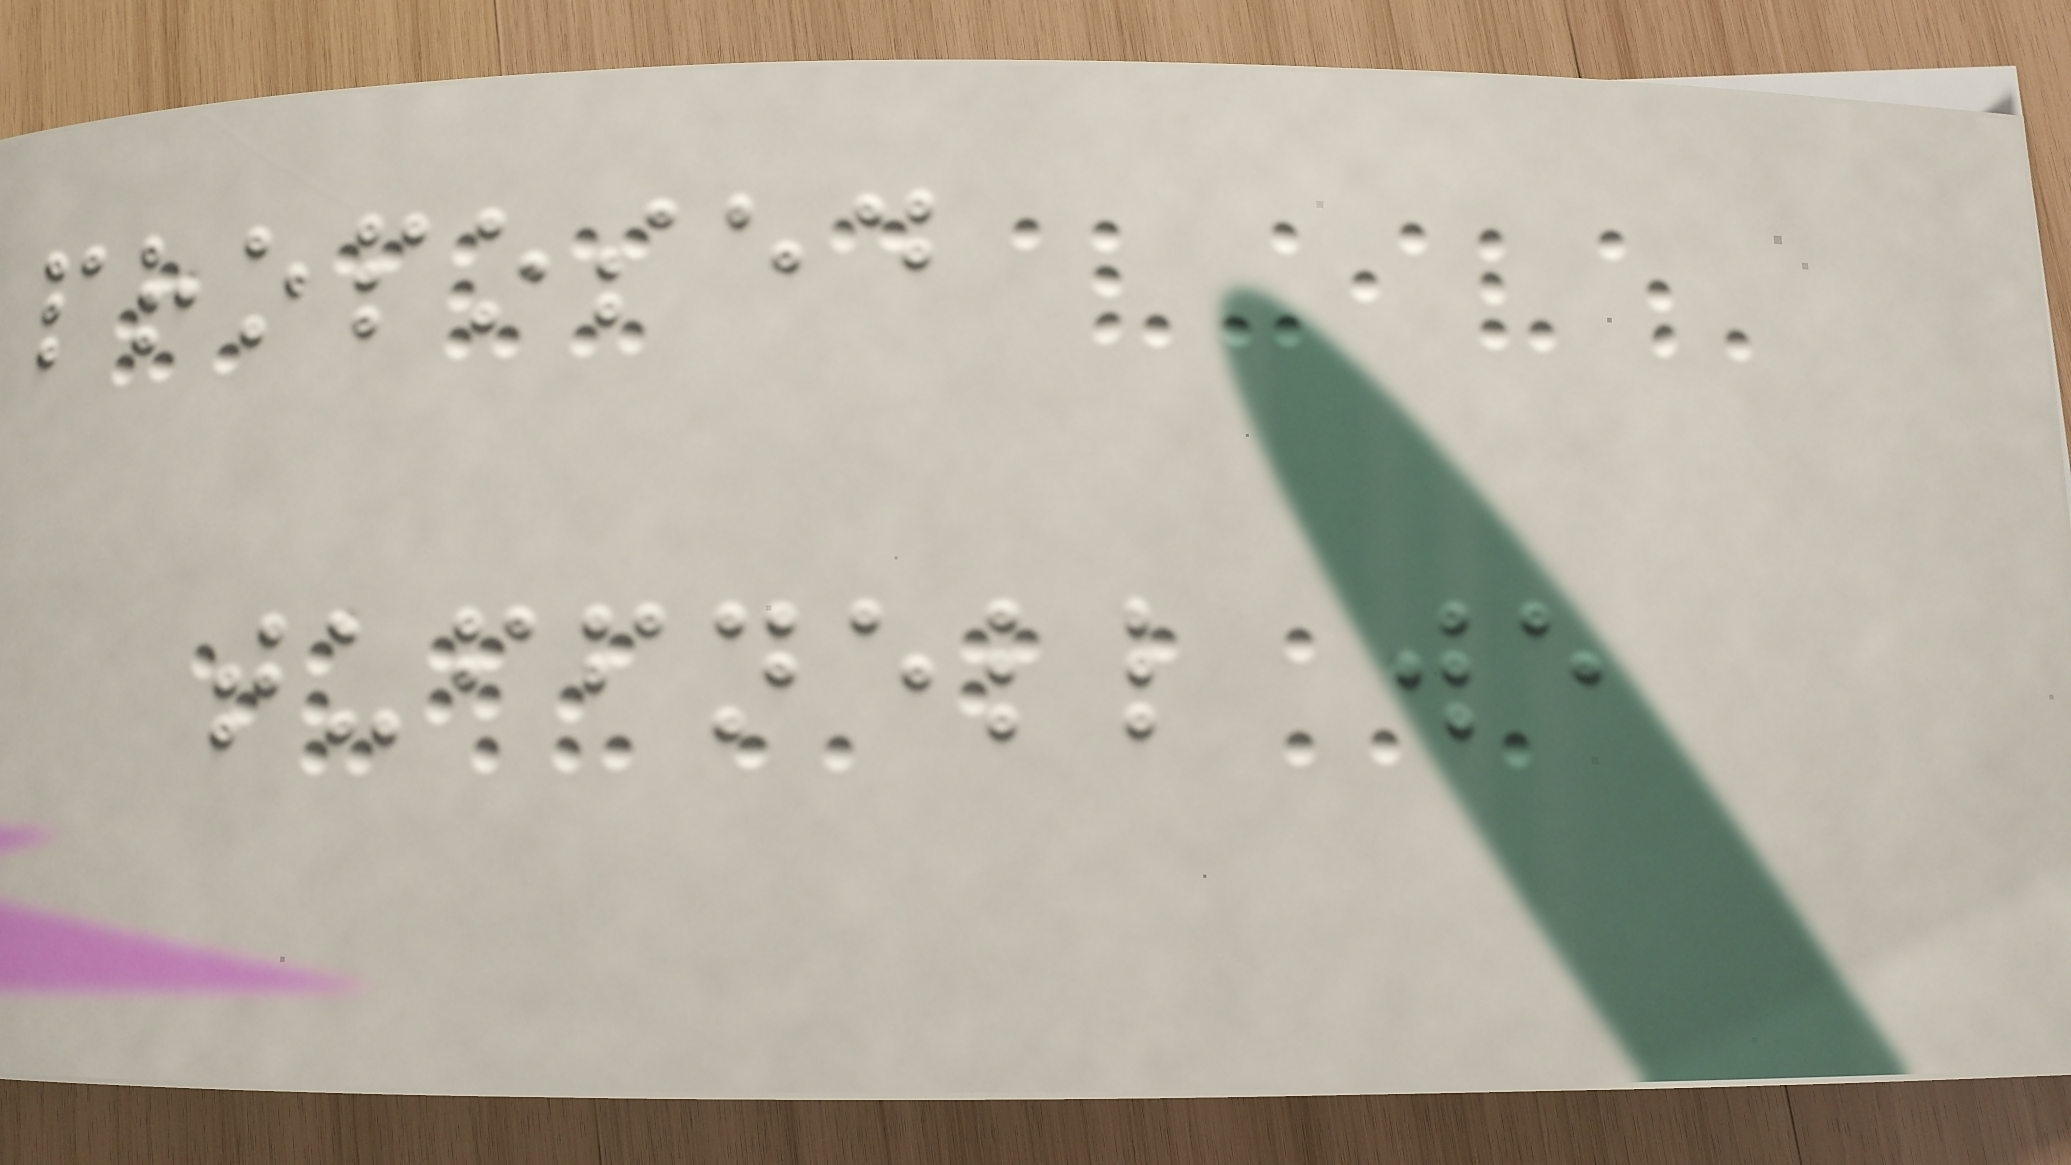proposed
tuffnell we
